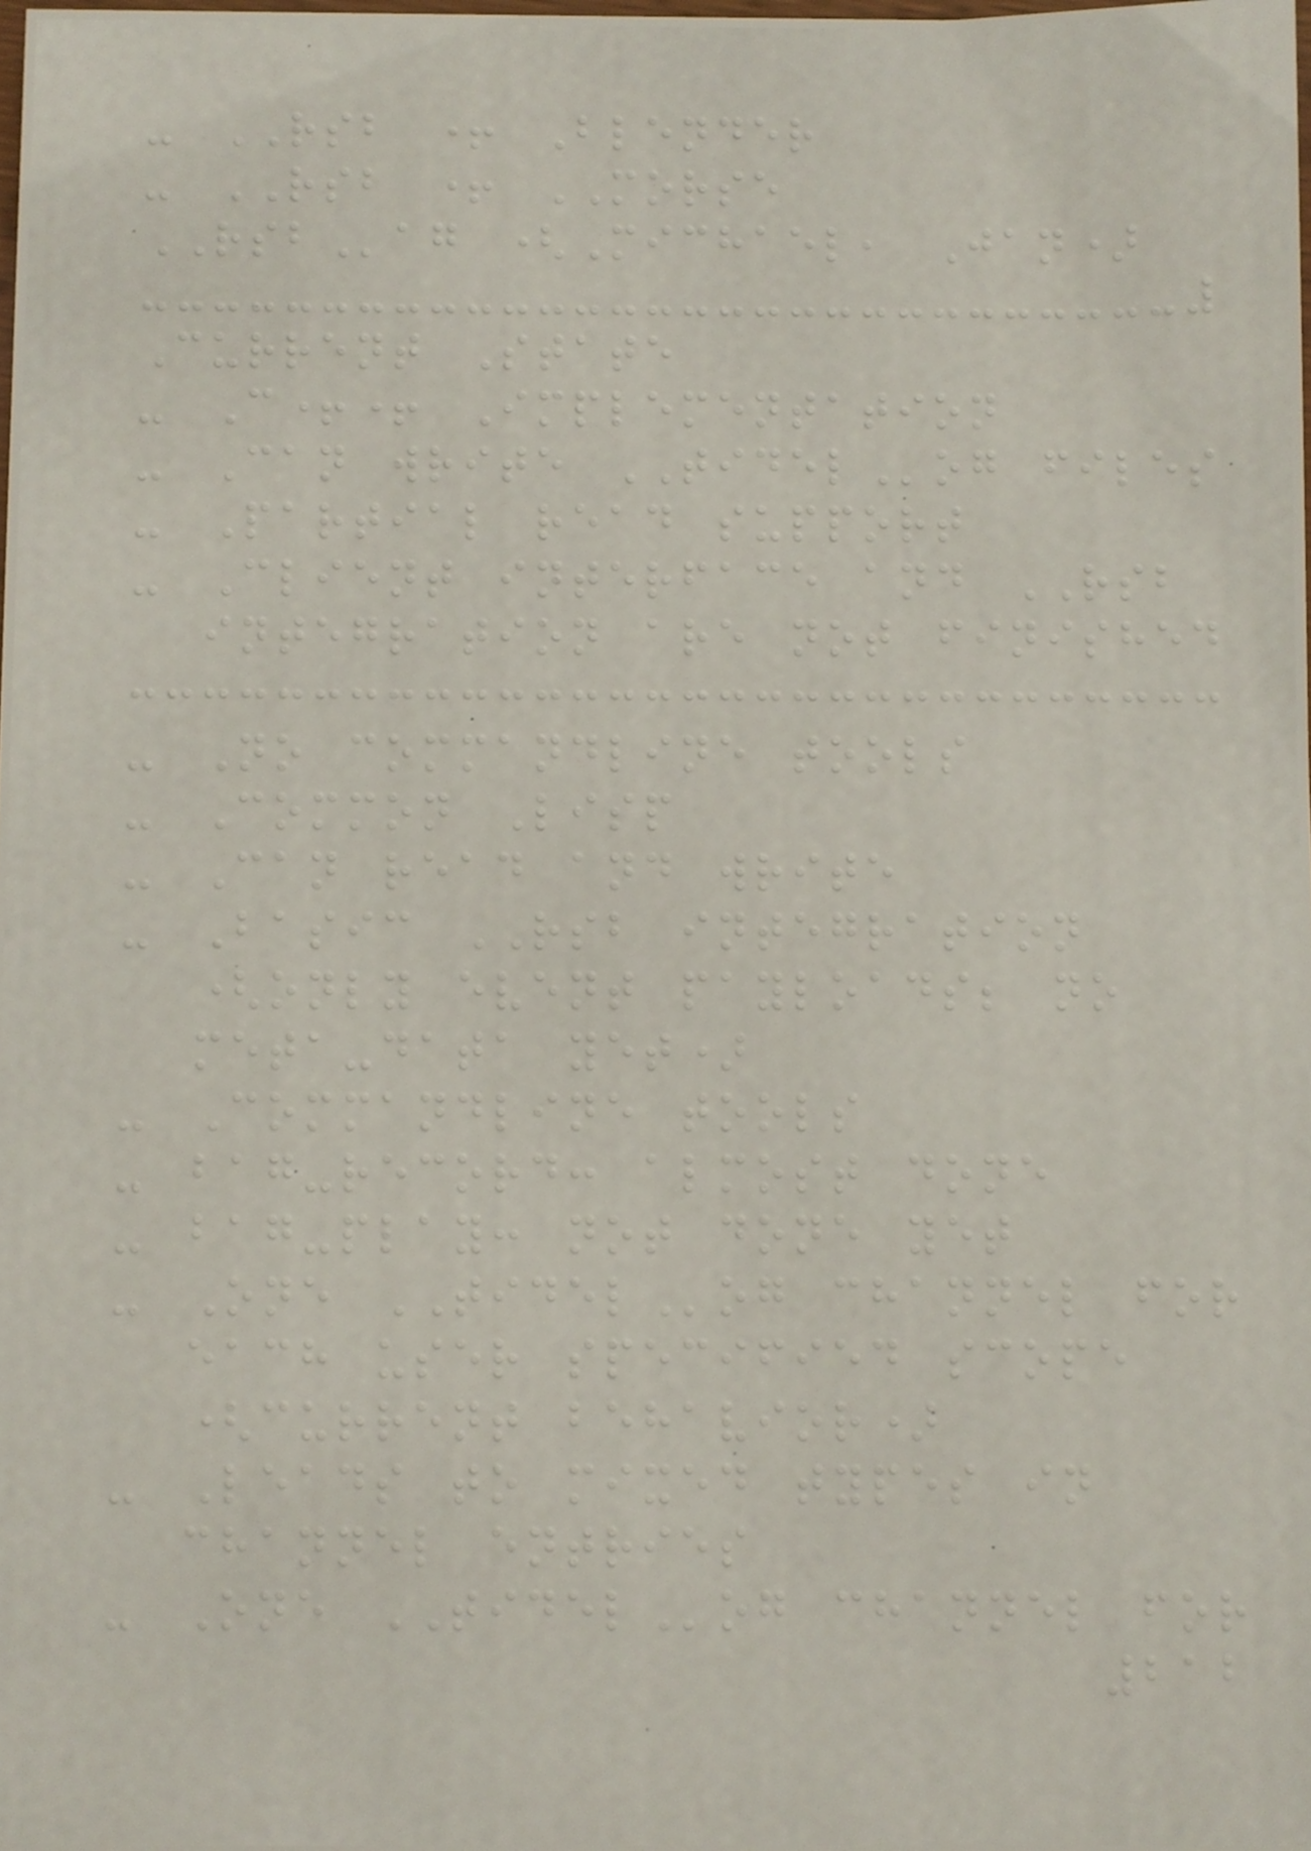- RSB + Blender
- RSB + MORSE
RSBag (Michael, Jan)
Current State
- C++ Implementation
- Can write TIDELog files
- Partial read support
- Client interface and RSB
integration are not finished
- No commandline tools
- Common Lisp
- Can read and write
- Basic RSB integration
(only event payloads; no
meta-data yet)
- Commandline tools
- bag-record: almost done
- bag-play: not done yet
- One TIDELog channel for
each user specified scope
(current behavior)
- Leads to mixed types in
channel entries
- One TIDELog channel for
212
